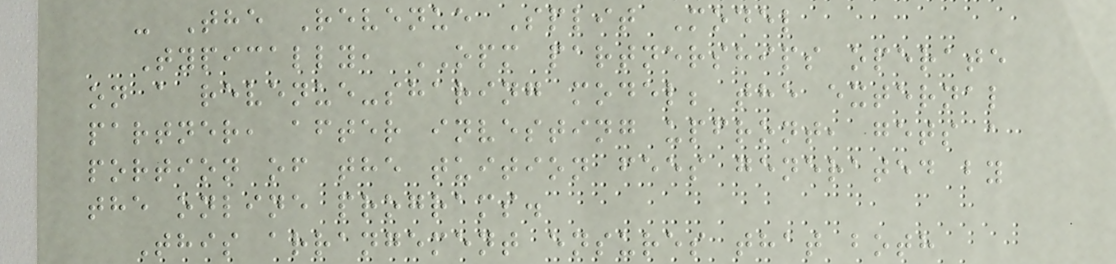- The Revenue Split Model
Typically, OPM partnerships operate
on a revenue-sharing model; the external
partner, after investing upfront, gets a
portion of the tuition fees generated by
the online programs.
This arrangement ensures that both
